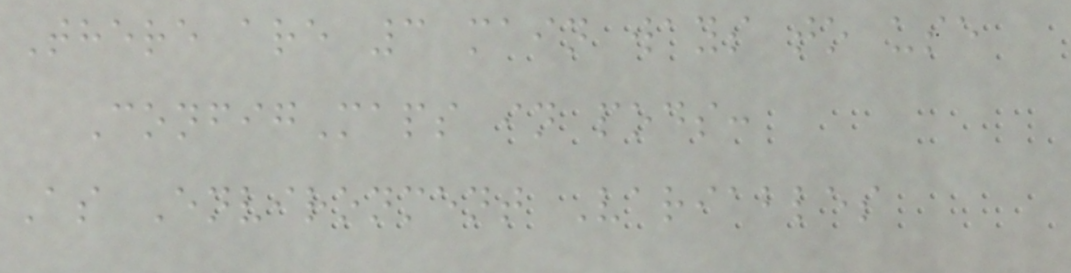There are 3 main ways to use
ConfigMaps in pods:
As Environment Variables
